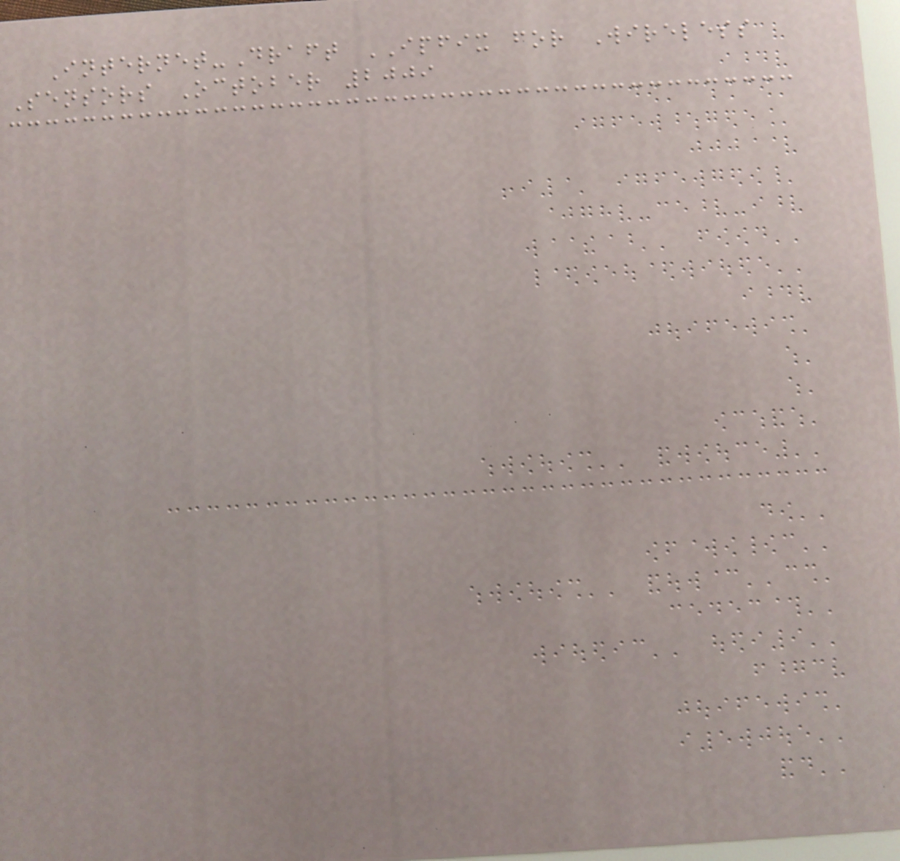Internet-Draft IPFIX for Wireless
Sensors October 2009
